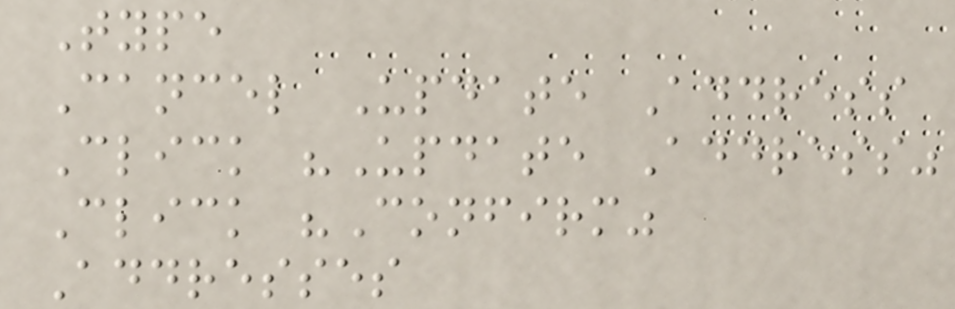Type
Cancel Update Address
Click "Update Address"
Click "Confirm"
Addresses
